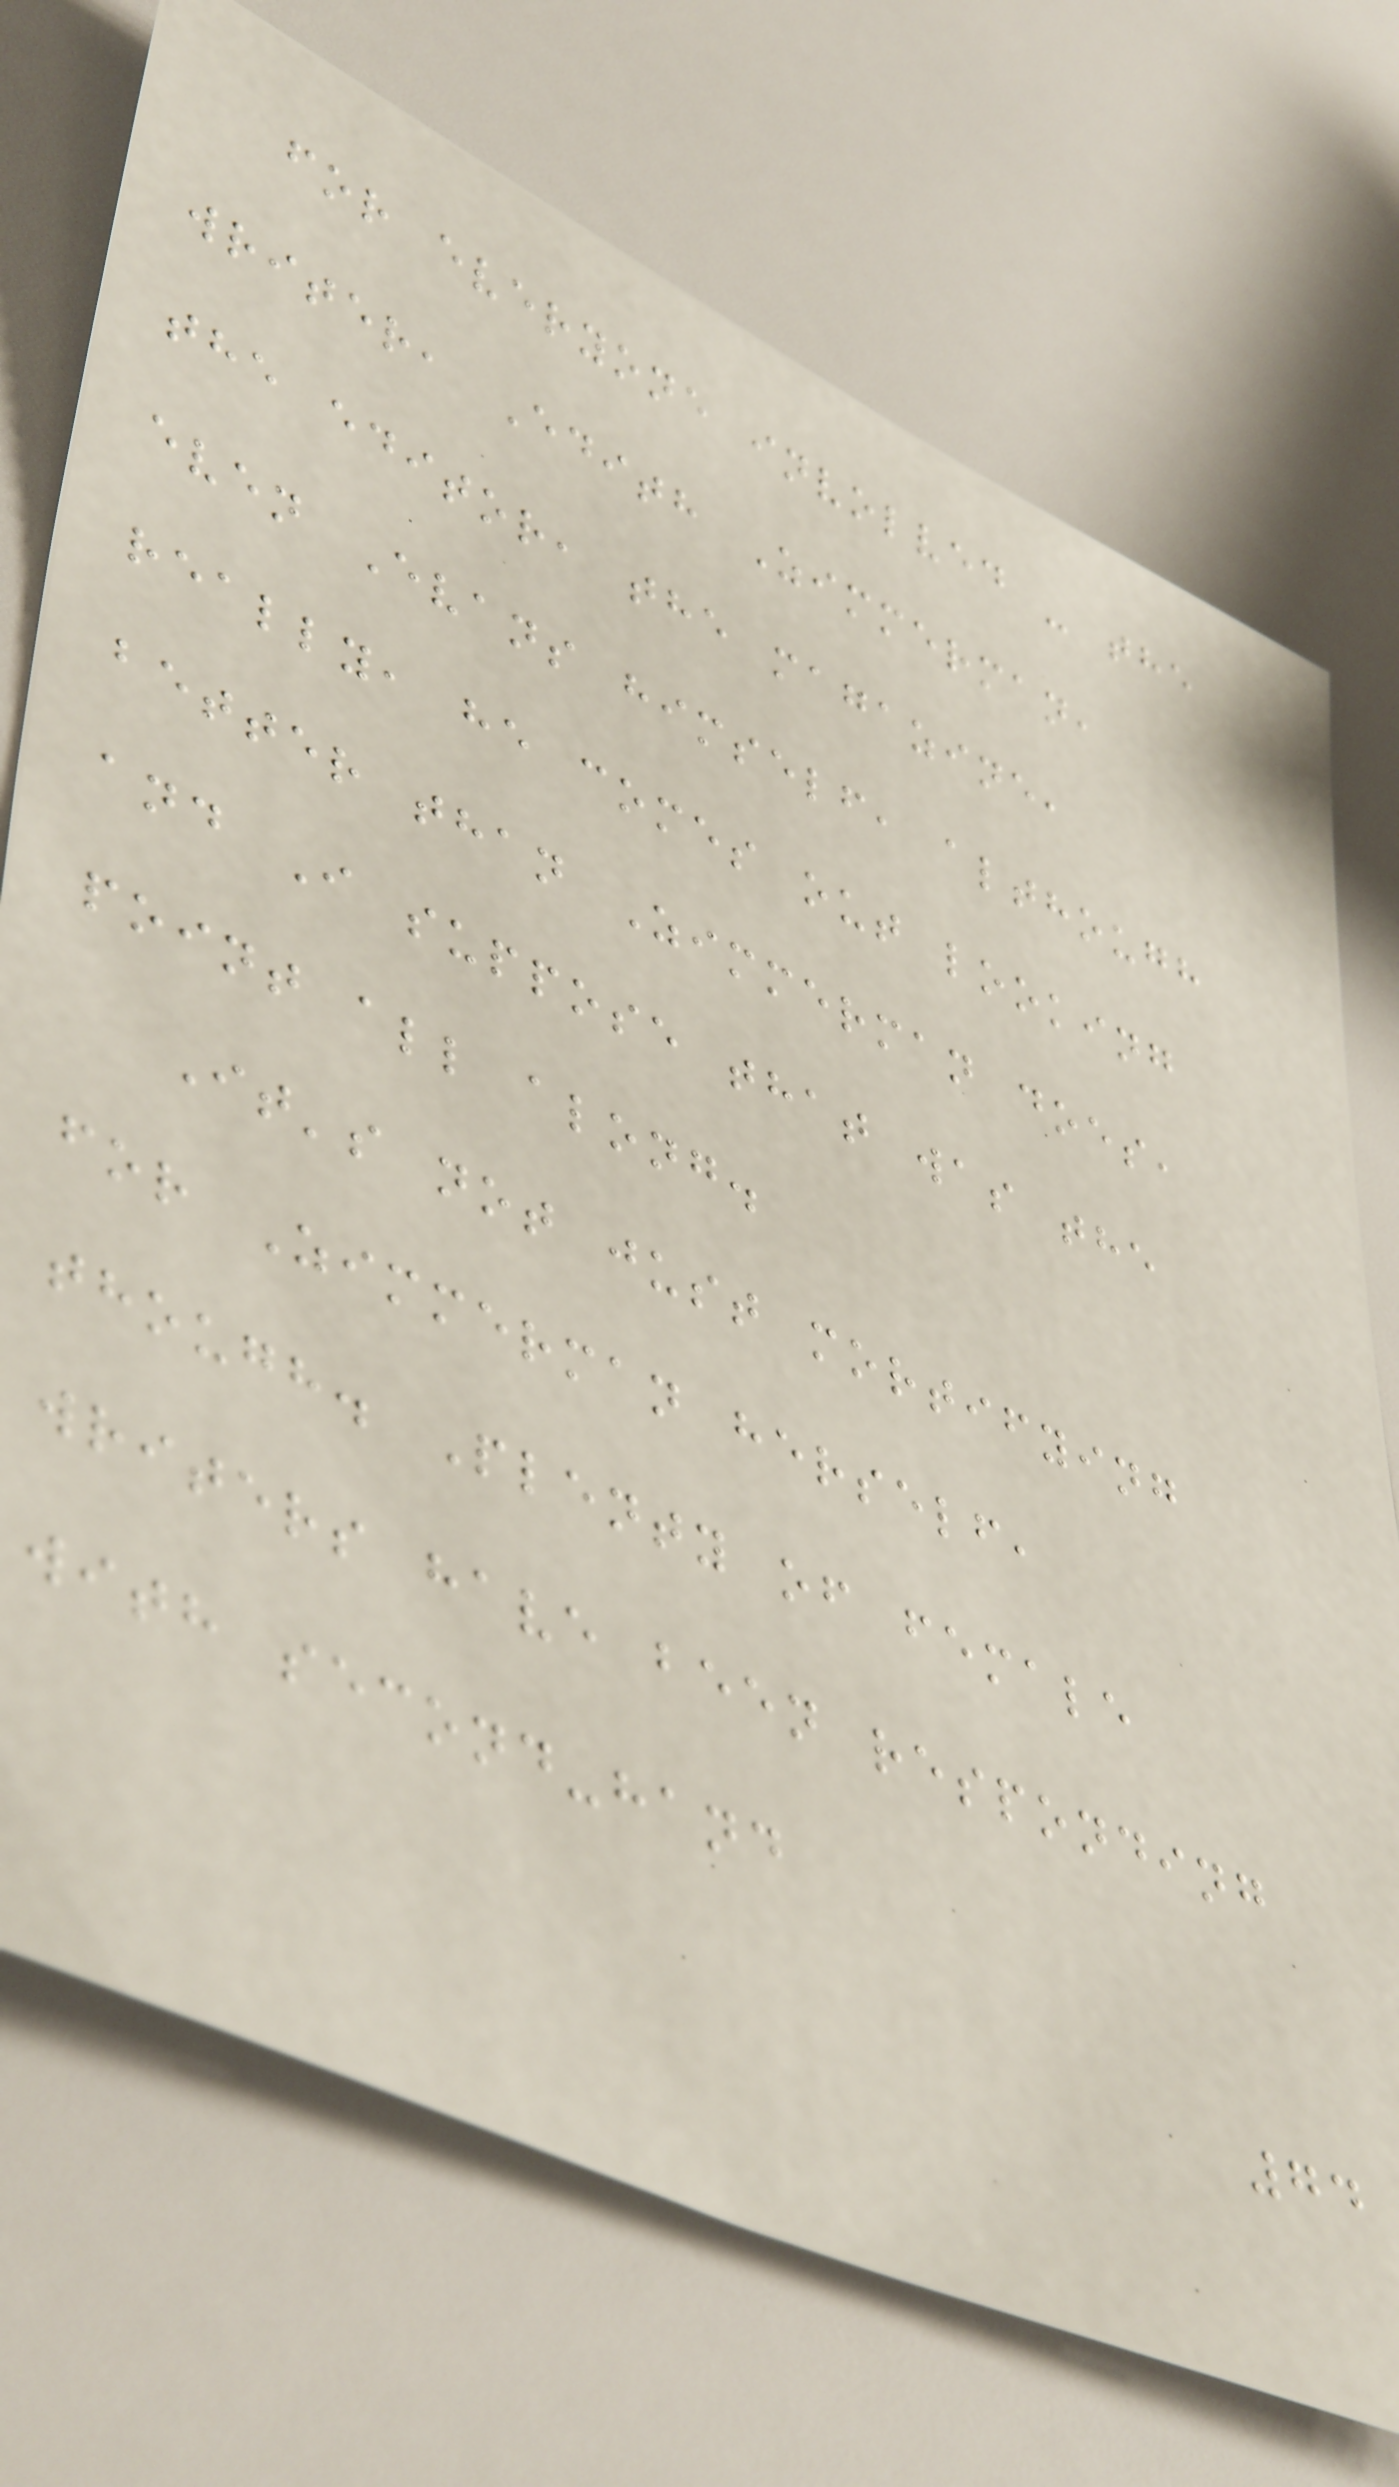for everyone involved - the
writer, Edith Zimmerman,
the editor, the magazine,
even Evans himself, although
really, he comes out looking
better than Zimmerman does,
and I suppose that was the
point all along.
It's not just mortifying
for Zimmerman herself,
though. Plenty of female
writers have been responding
with second-hand
74
